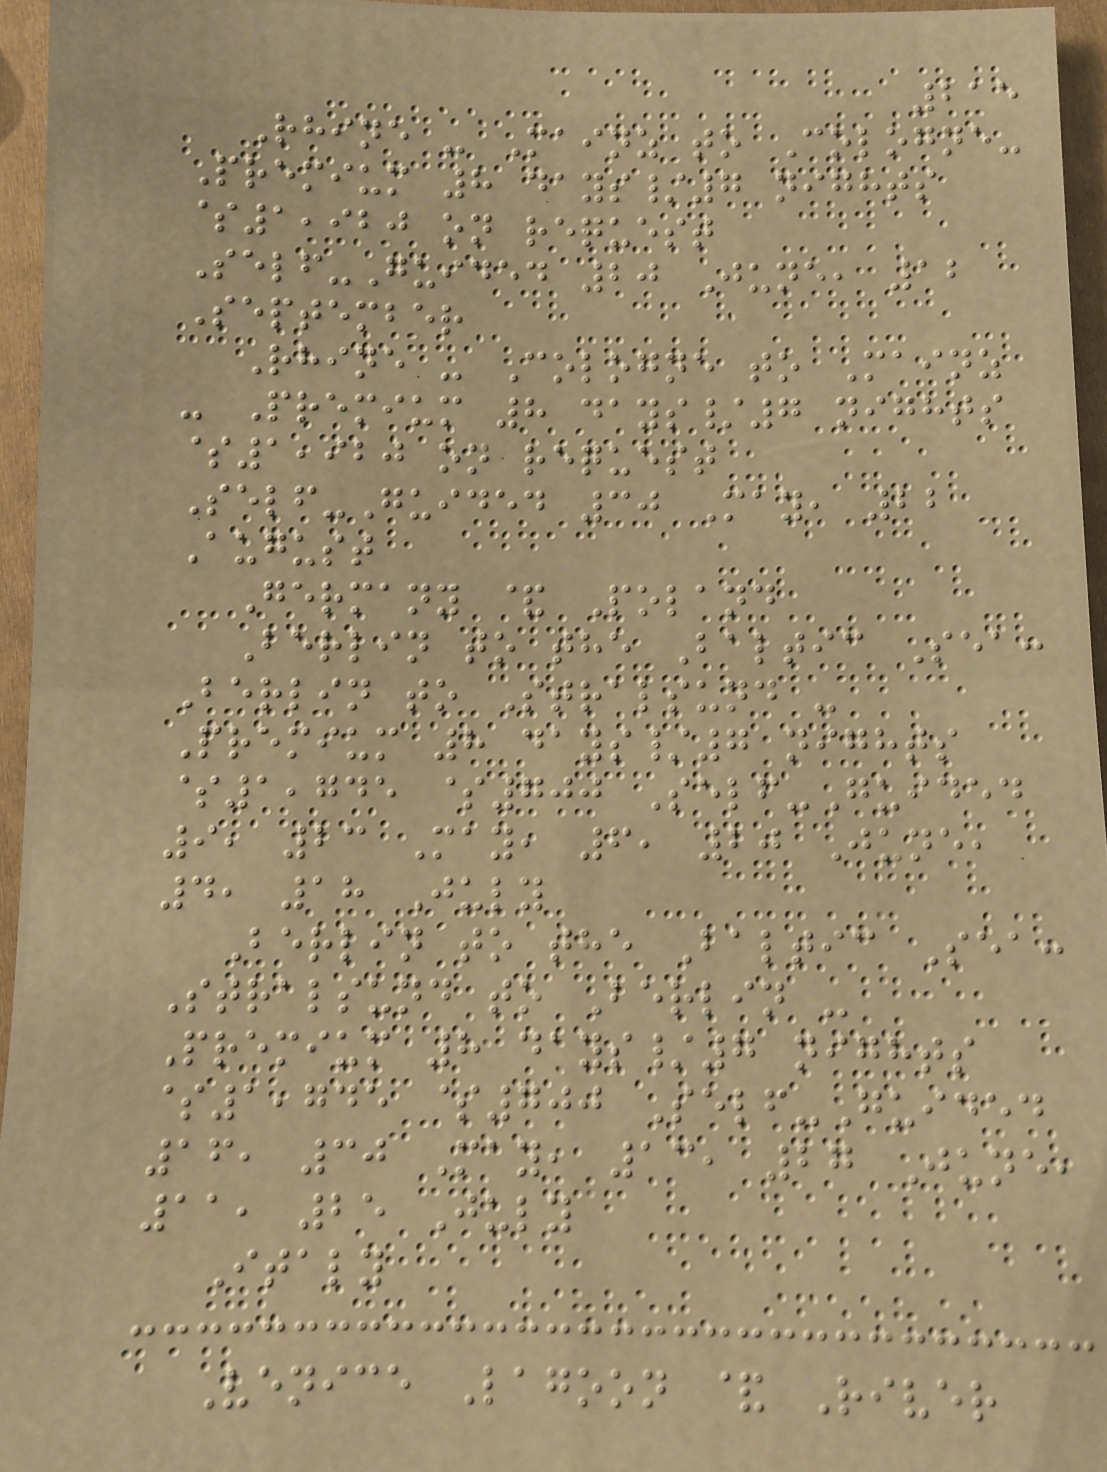215
Rhine - Mainz to Cologne-
Premium 8 days/7 nights
$1,920 on request
Self-Guided 20 June, 12
September
Rhine - Cologne to Mainz
- Premium 8 days/7 nights
$1,920 on request
Self-Guided 30 May, 22
August
Germany & Poland
Berlin to the Baltic Sea:
Berlin to Stralsund -
Premium 8 days/7 nights
$1,745 $700 Self-Guided
9, 23 May, 6, 20 June,
4, 18 July
Berlin to the Baltic Sea:
Stralsund to Berlin -
Premium 8 days/7 nights
$1,745 $700 Self-Guided
16, 30 May, 13, 27 June,
11, 25 July
Italy
Venice Lagoon & River
